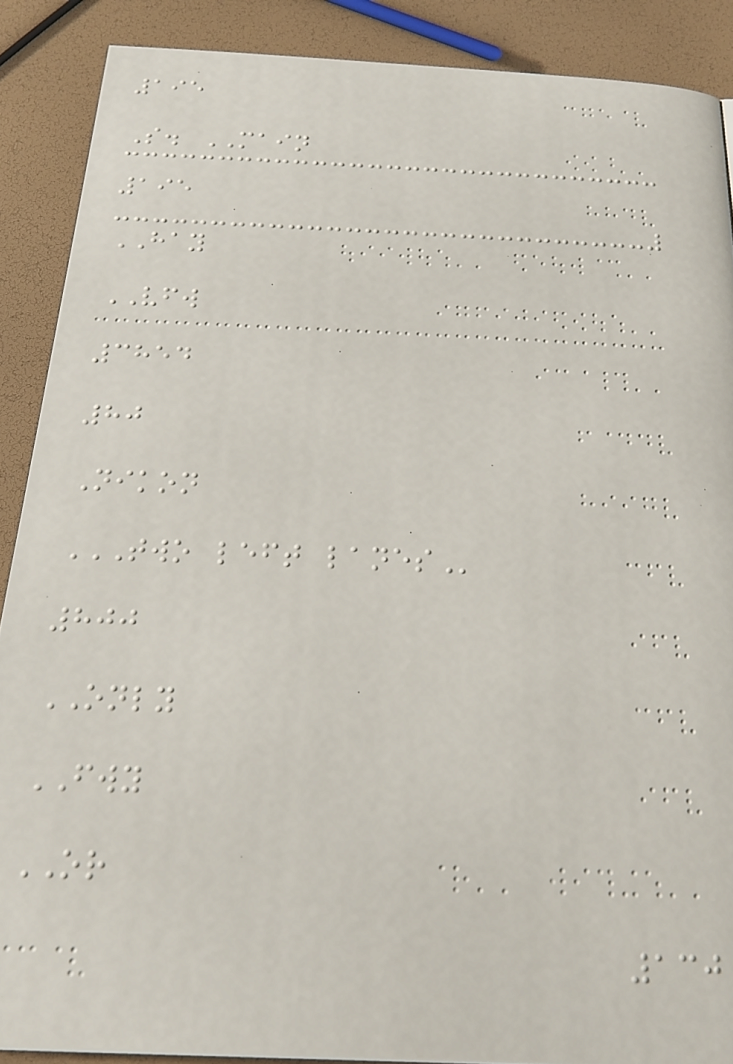195
S. MAIN
195
HAY
VFW
3854
80
Nikon
TWO LEFT LANES
800
ONLY
FWY
OR
130
